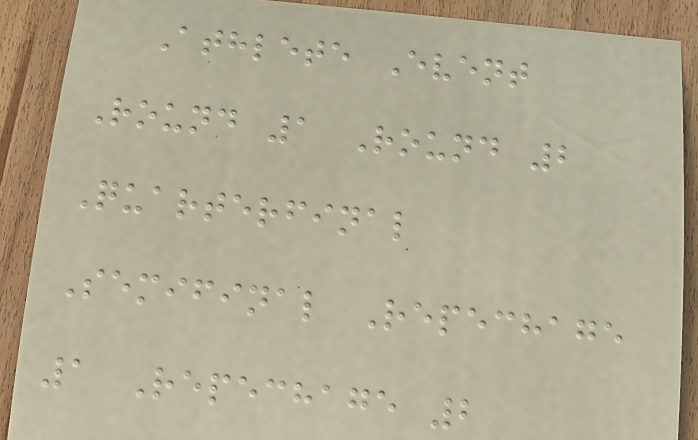Athlete Event
Round 1 Round 2
Quarterfinal
Semifinal Repechage
1 Repechage 2
